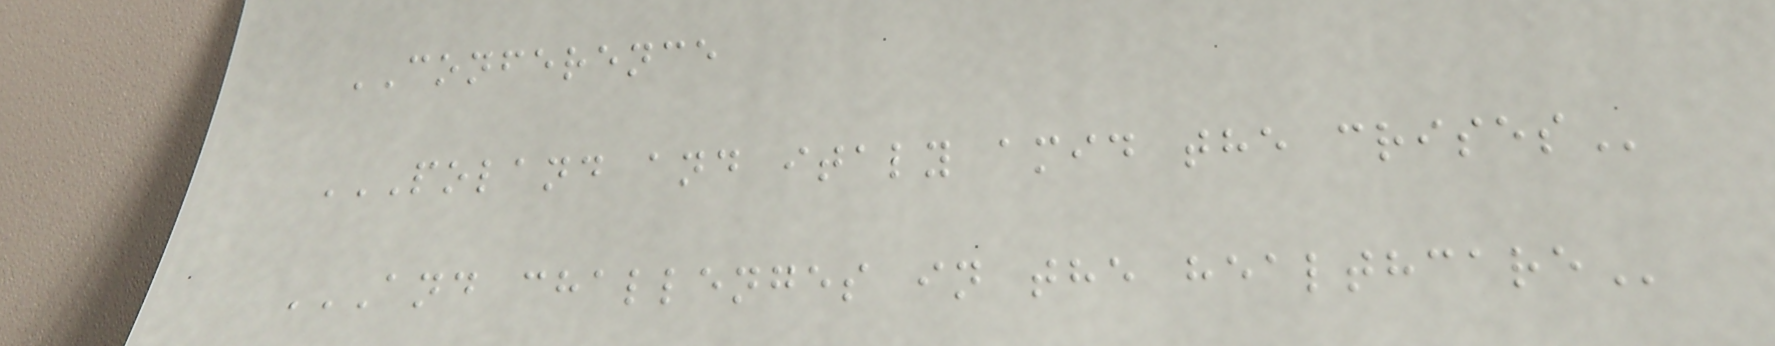CONFERENCE
POLAND AND ITALY AMID THE CRISES
AND CHALLENGES IN THE HEALTHCARE
